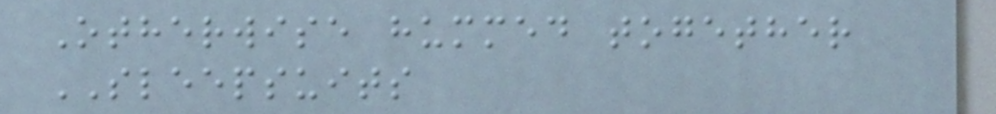Otherwise hummed together
SLEEPSUITS
